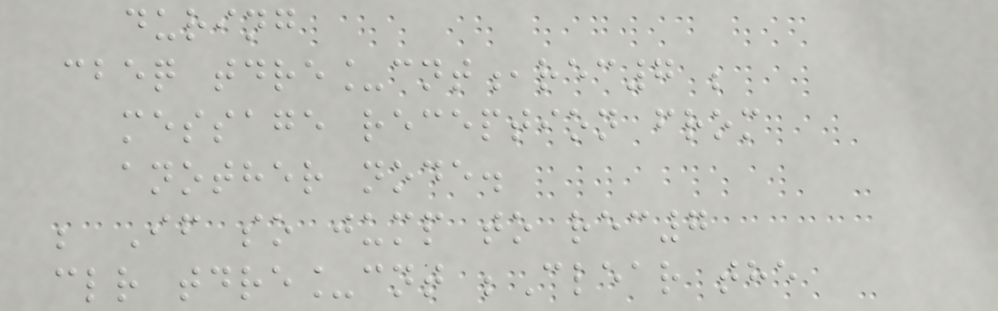during
cbeq tdre_cnt,rec7 ;
message reception from
another node.
; If so jump to rec7
clr tdre_cnt ;Clear the
